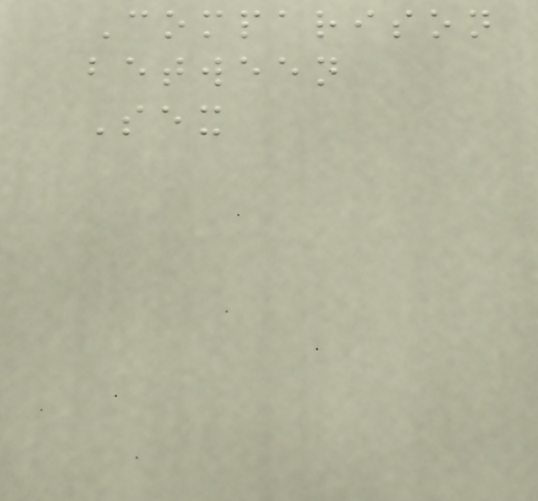Comparison
between
Sex
